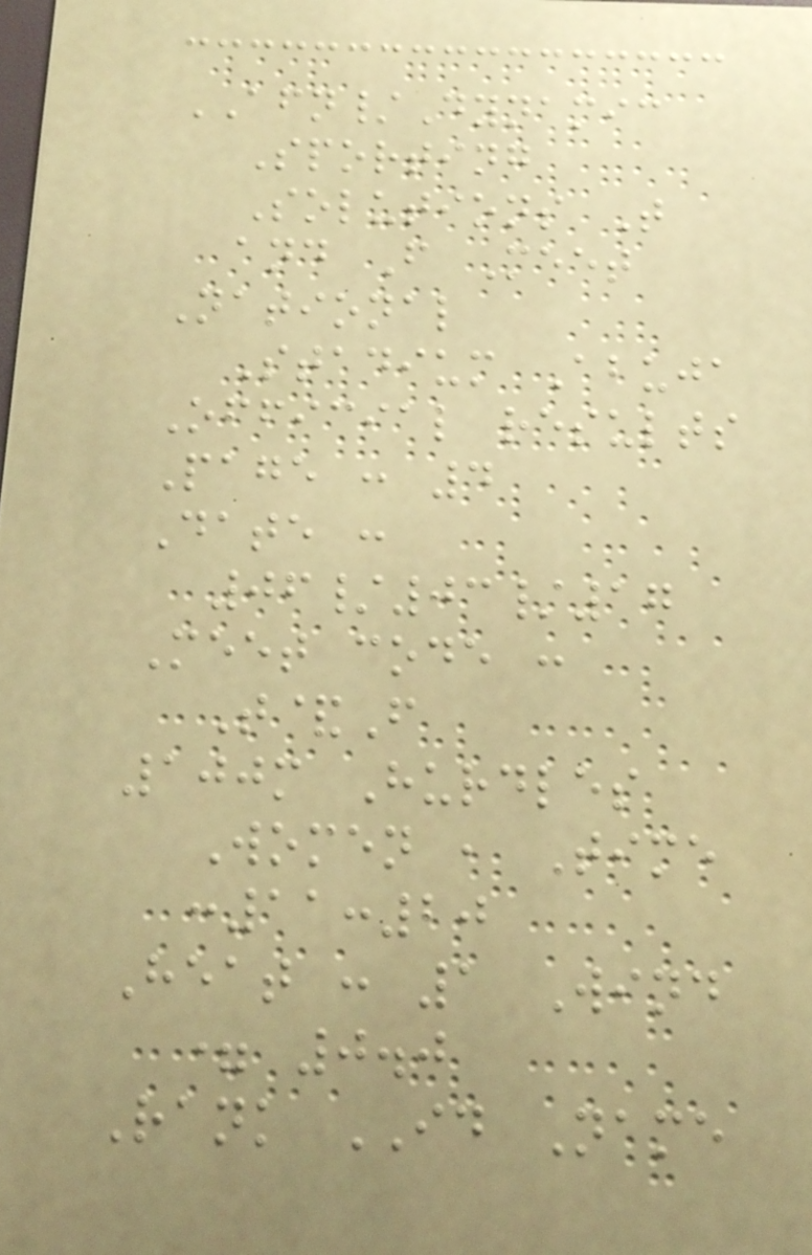AFN/Dynamic
Sporting
Solutions T
and F Meet
National
Stadium Abuja
Official results
Page : 4
Date :
06/03/17
Meet code :
T&F
100m Hurdles
Women , Time
:11:20
Heat : 1 Wind
= 0.0
Rank ID Name
